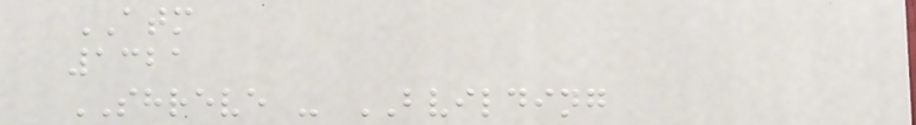ATM
1321
SHREVE - BVILDING
